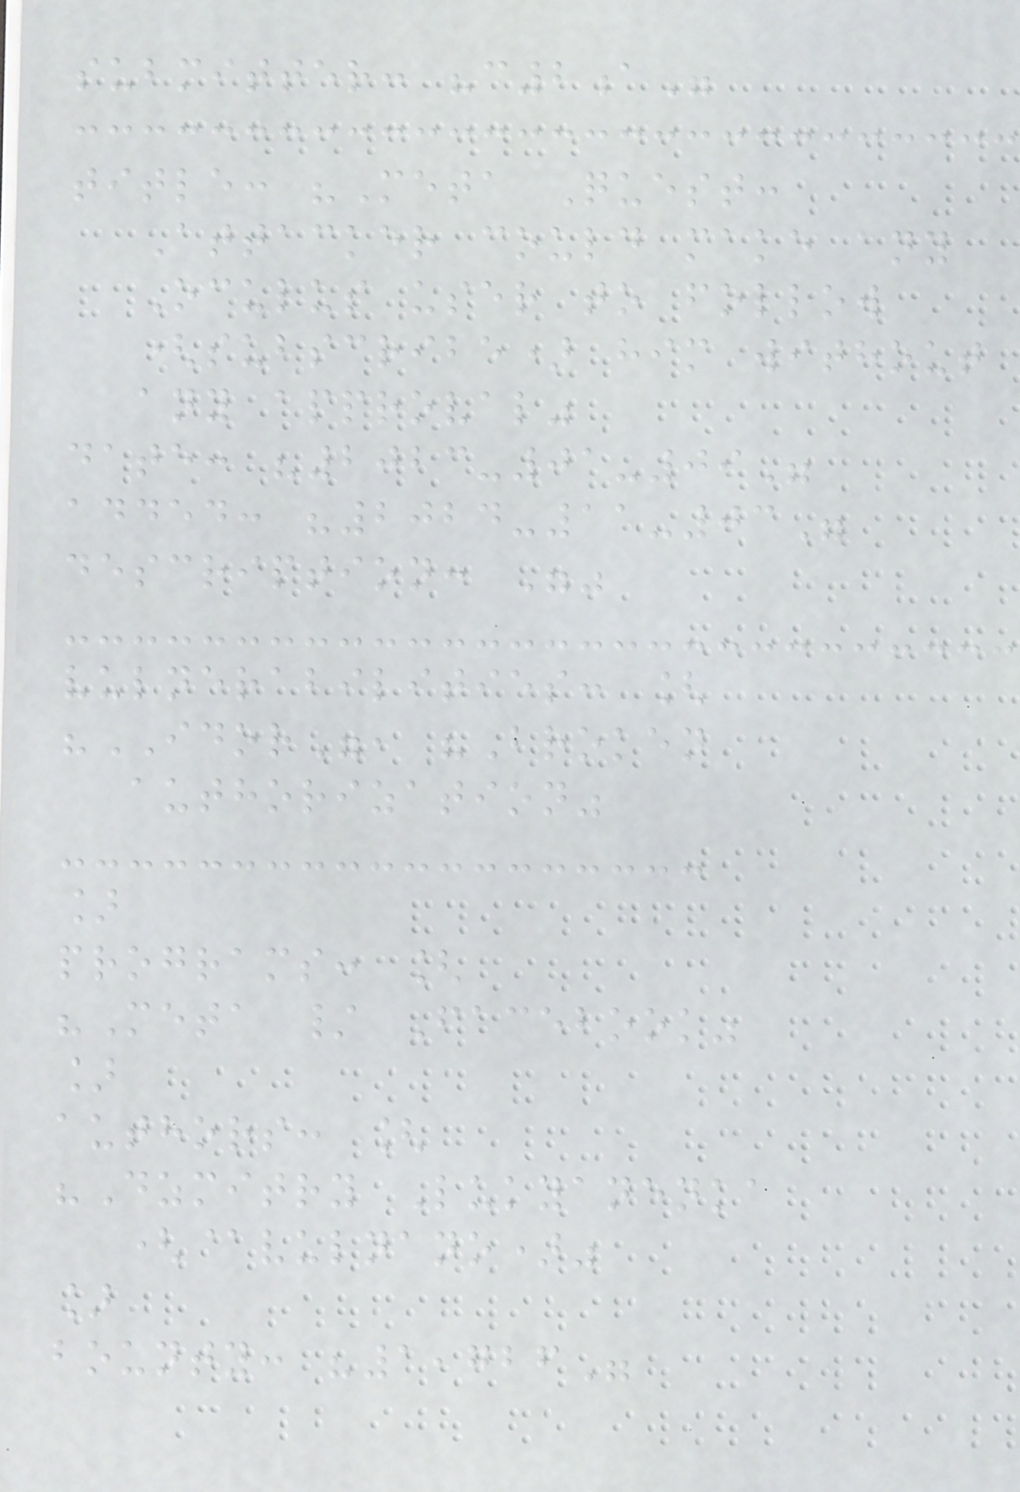submitter: "c2a"
title: "Meta Quest:
Attacker could make any
Oculus user to follow
(subscribe) him without
any approval"
date: "2023-01-09"
added: "2024-11-03"
description: ""
vulnerabilities: [
"IDOR", "Broken
authorization"
]
programs: [
"Meta / Facebook"
]
authors: [
"Dzmitry Lukyanenka
(@vulnano)"
]
bounty: "1,726"
